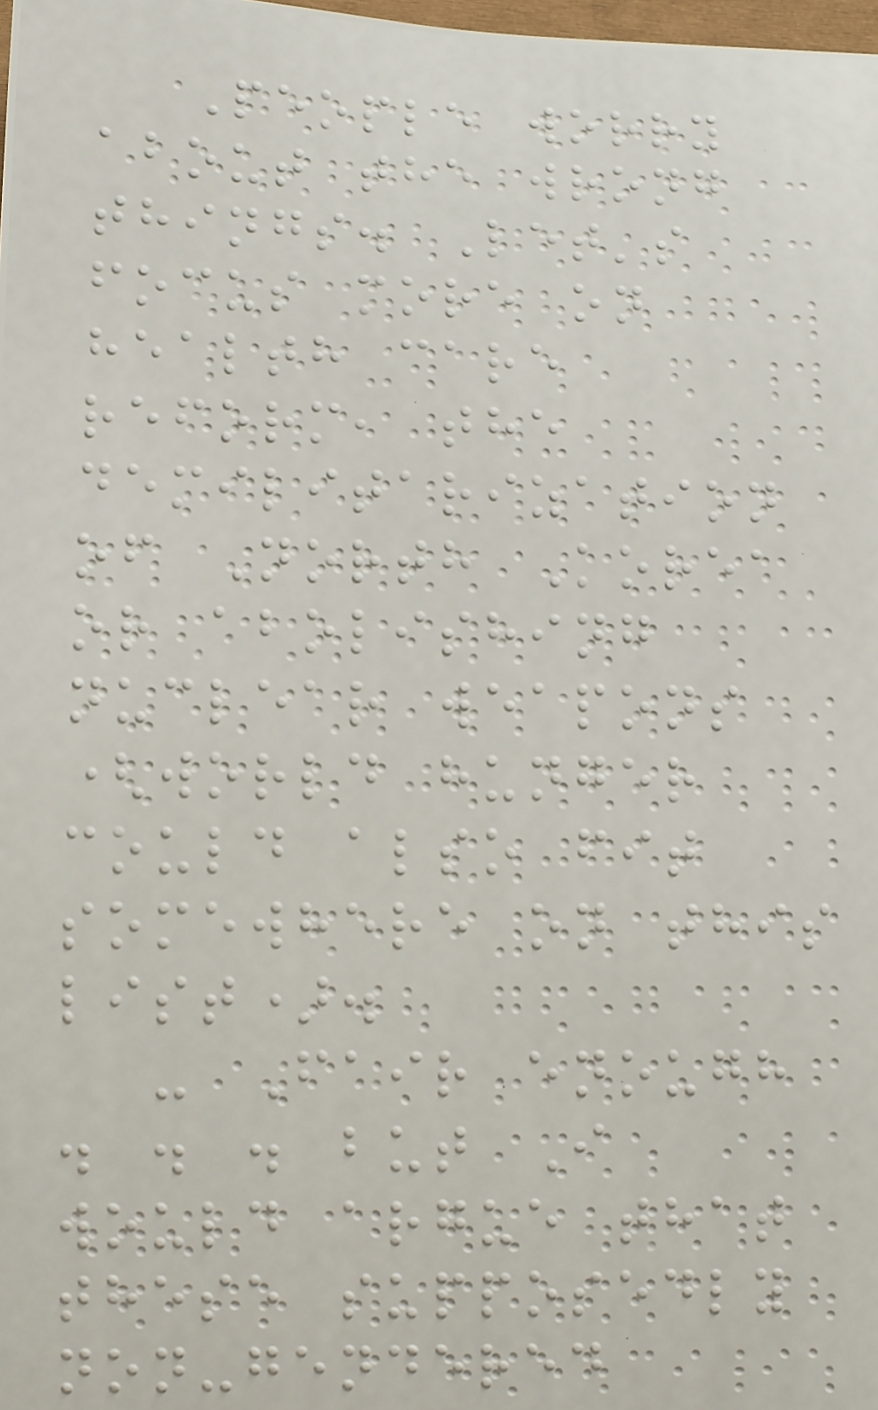People worry
about the wrong
things. Let's
focus more on
health care
reform, the
demilitarization
of North Korea
or abolishing
nuclear weapons
(world hunger
could also fit
somewhere on this
list).
- Fair enough
. . . but I
would argue that
these supposedly
non-gendered
